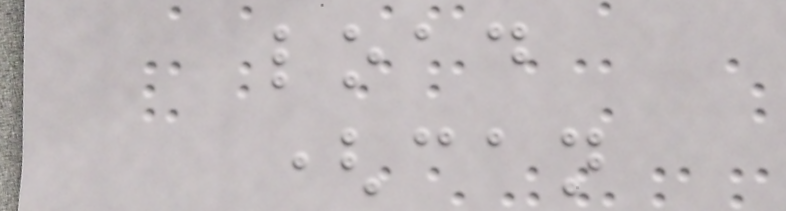load
(can
